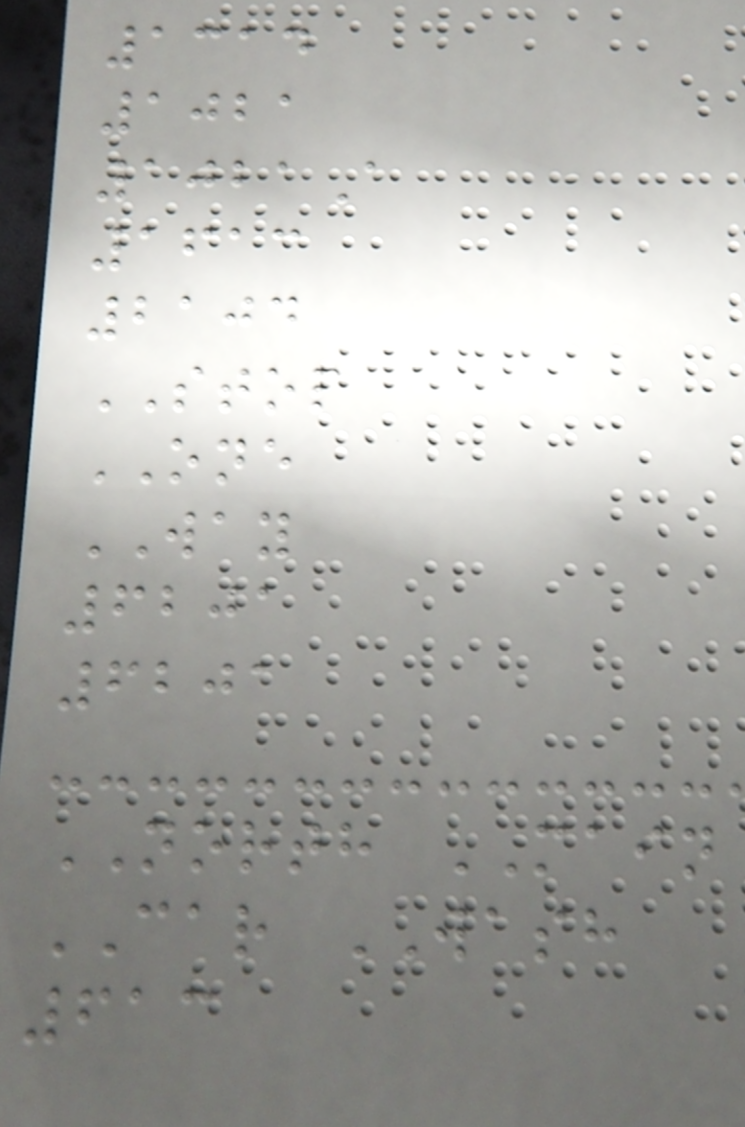1314
1021
1021A
1613
2104
STOP
ONE
WAY
6201
6201
NORTH MAIN
CAR WASH
613
